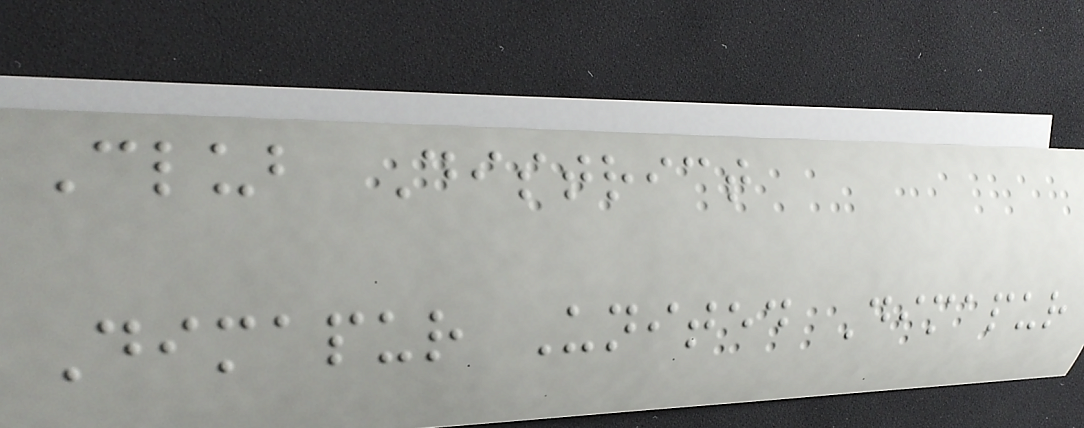Club District
Dimapur United Dimapur
